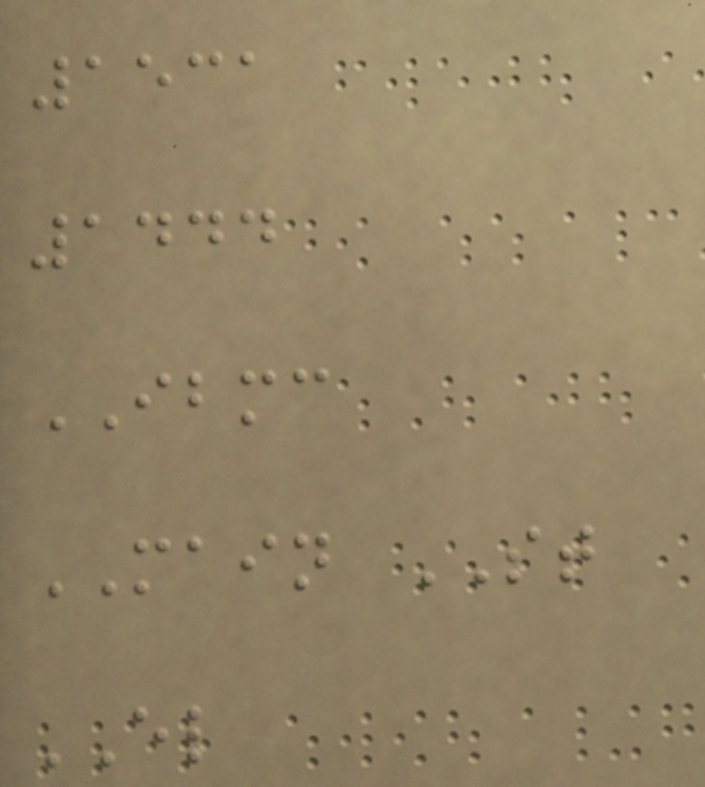1531
1444
IBMC
MAIN ST
EL
